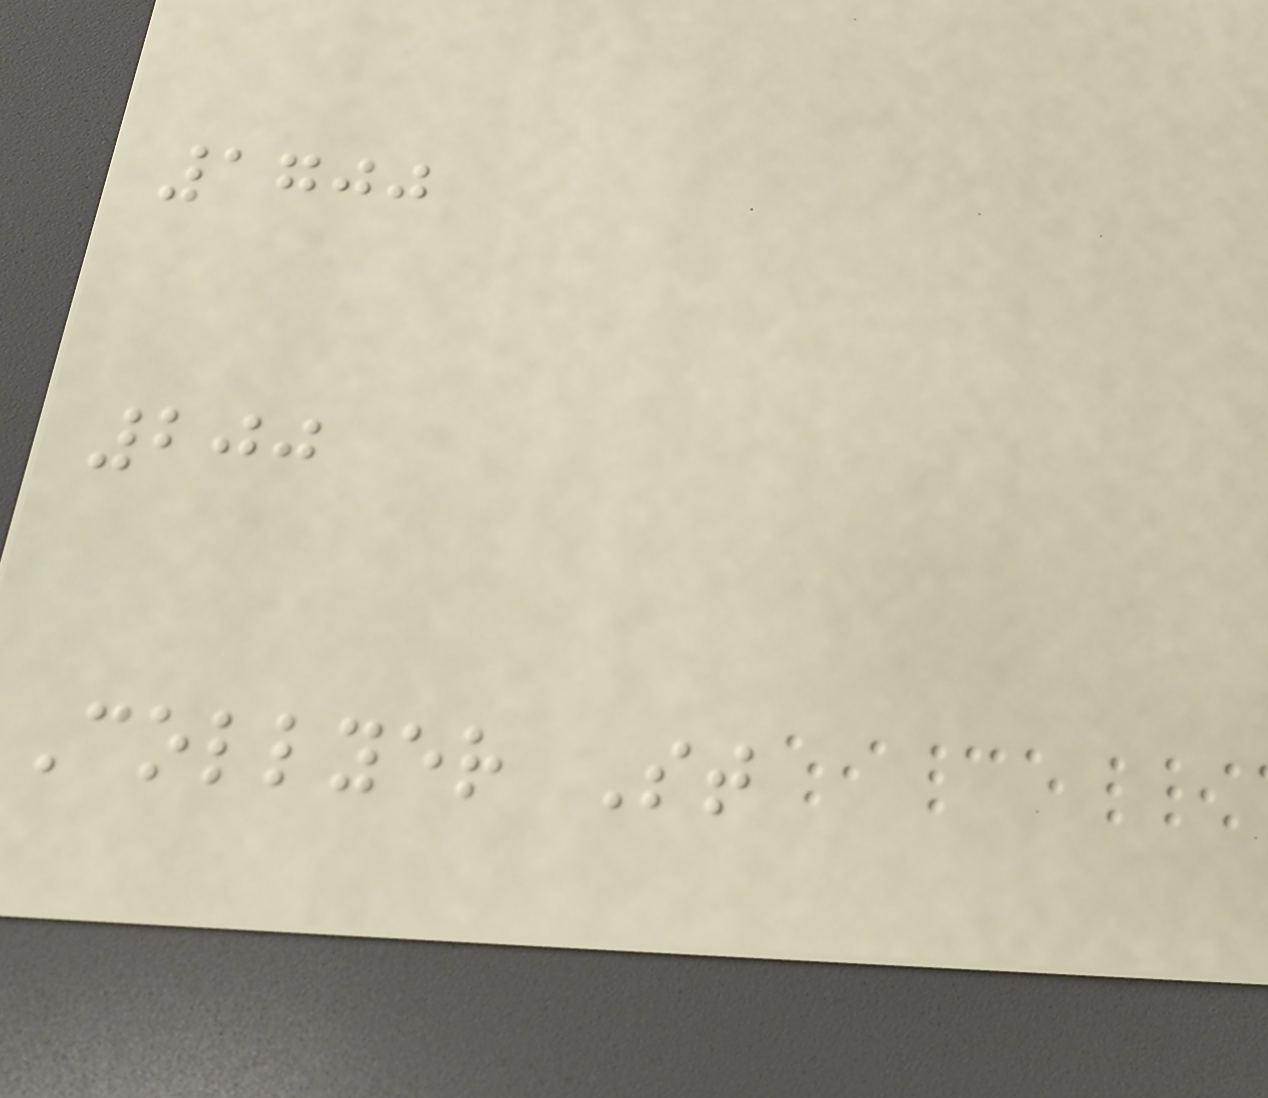1700
200
Collyer St
